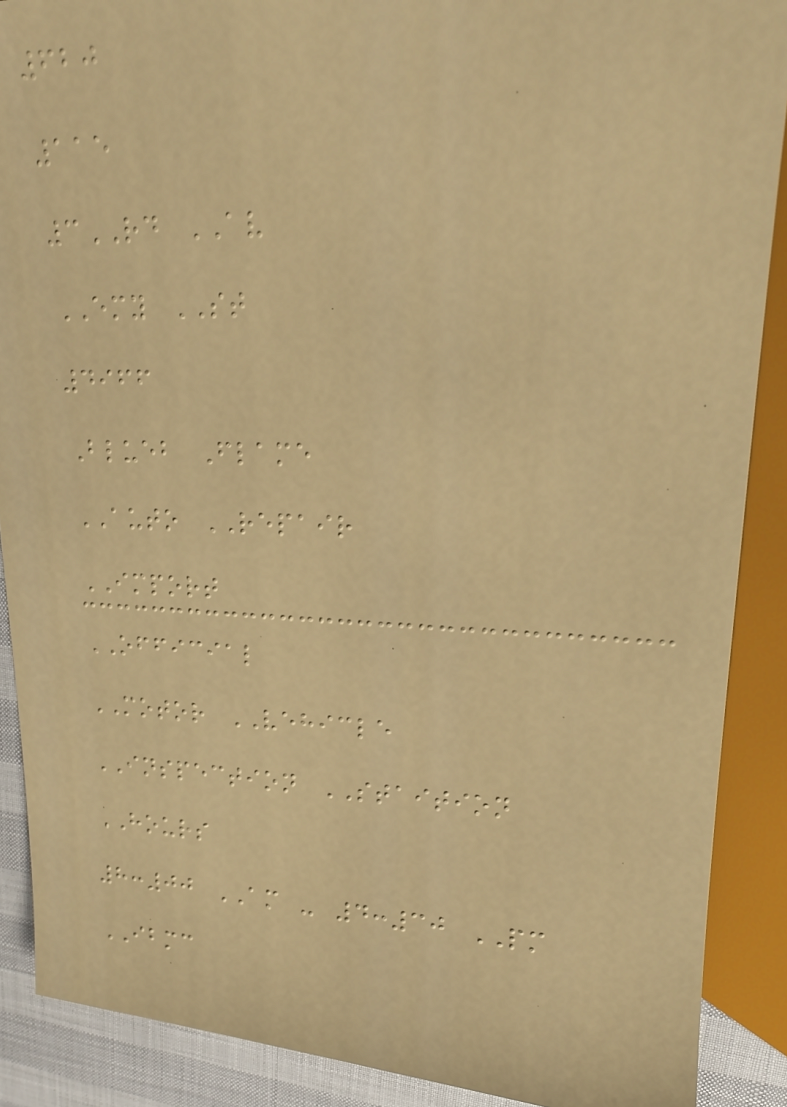620
115
3RD AV
EMY ST
4966
Blueb Flame
AUTO REPAIR
IMPORT
OFFICIAL
MOTOR VEHICLE
INSPECTION STAITION
HOURS
8:00 AM - 4:30 PM
IBMC
